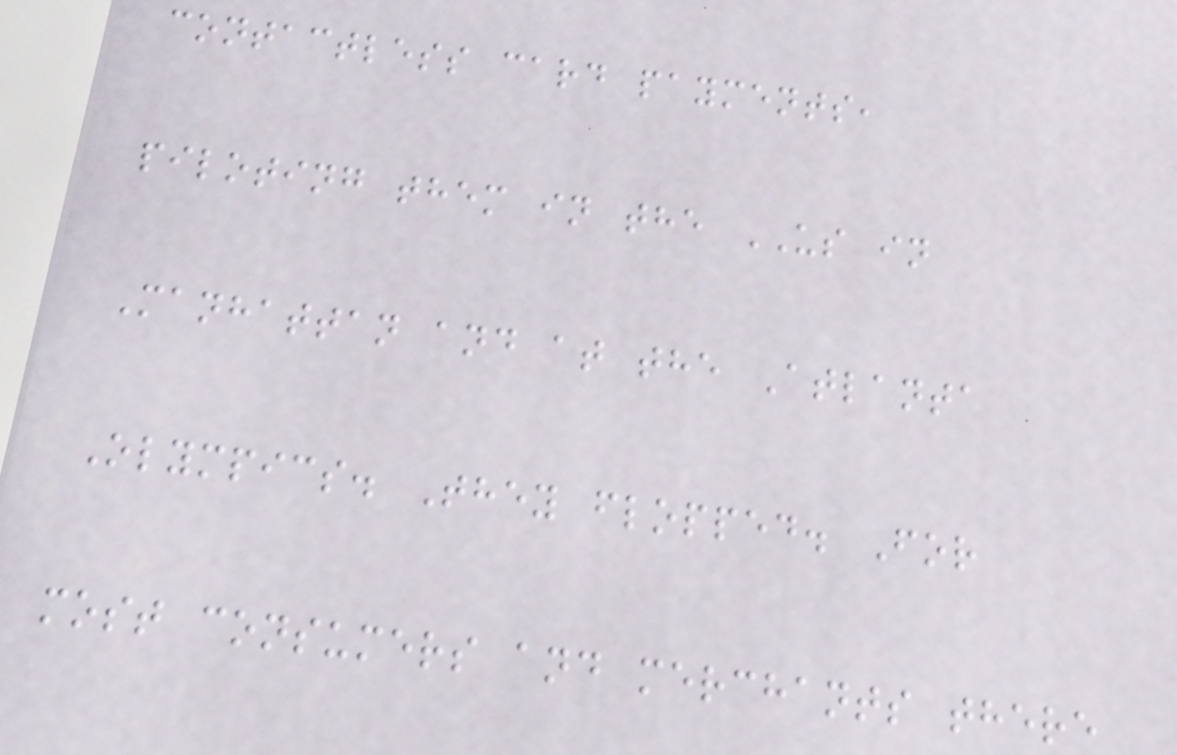contactless card payments,
piloting them in the US in
Manhattan and at the Atlanta
Olympics. They flopped. For
most consumers and merchants there
